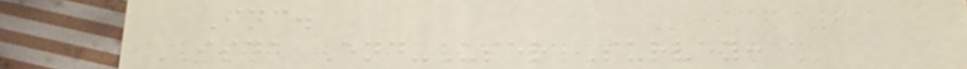Inc.
ISDA End-User Survey:
